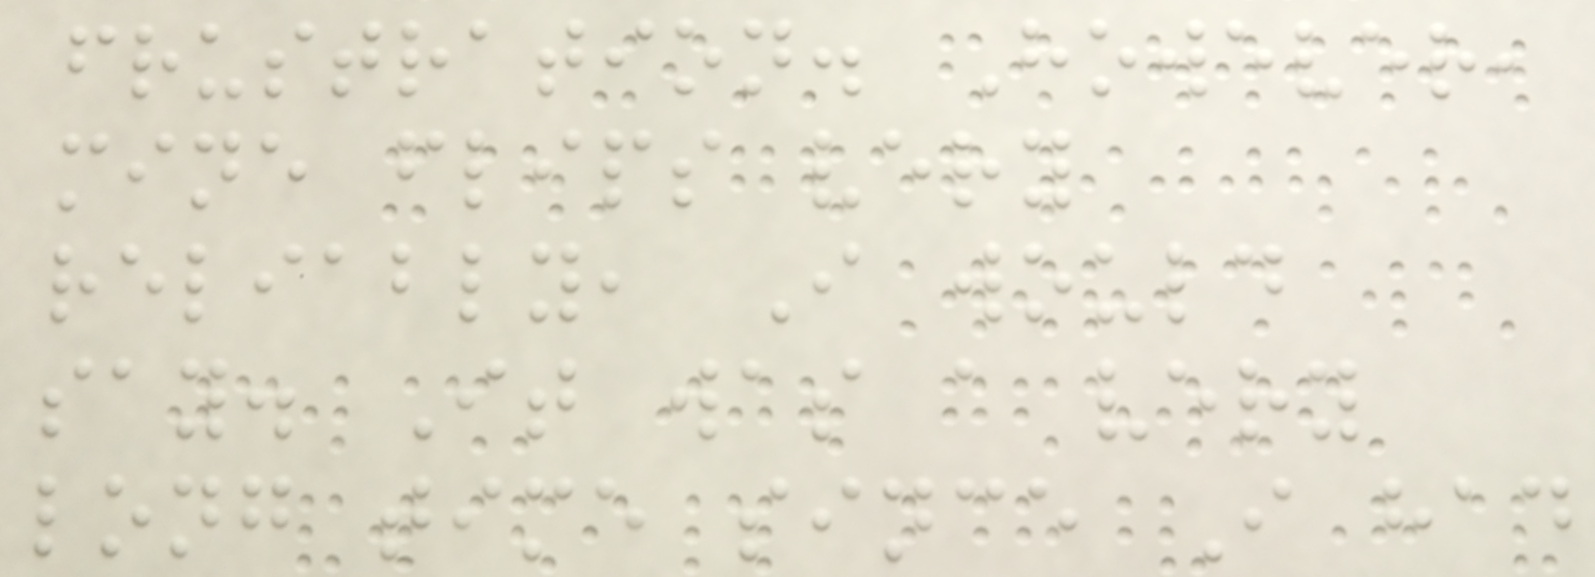frustration. However,
mine flips very
reliably, I would
say. It was a very
long time since I had
